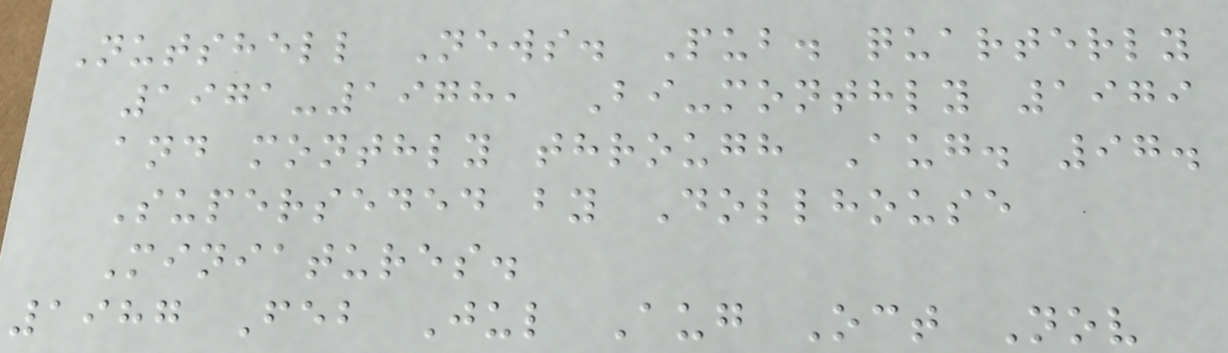Nutshell News. Pub. quarterly
1971-1978, Bi-monthly 1979
and monthly through Aug. 97.
Superseded by Dollhouse
Miniatures.
1987 Feb Jul Aug Oct Nov
